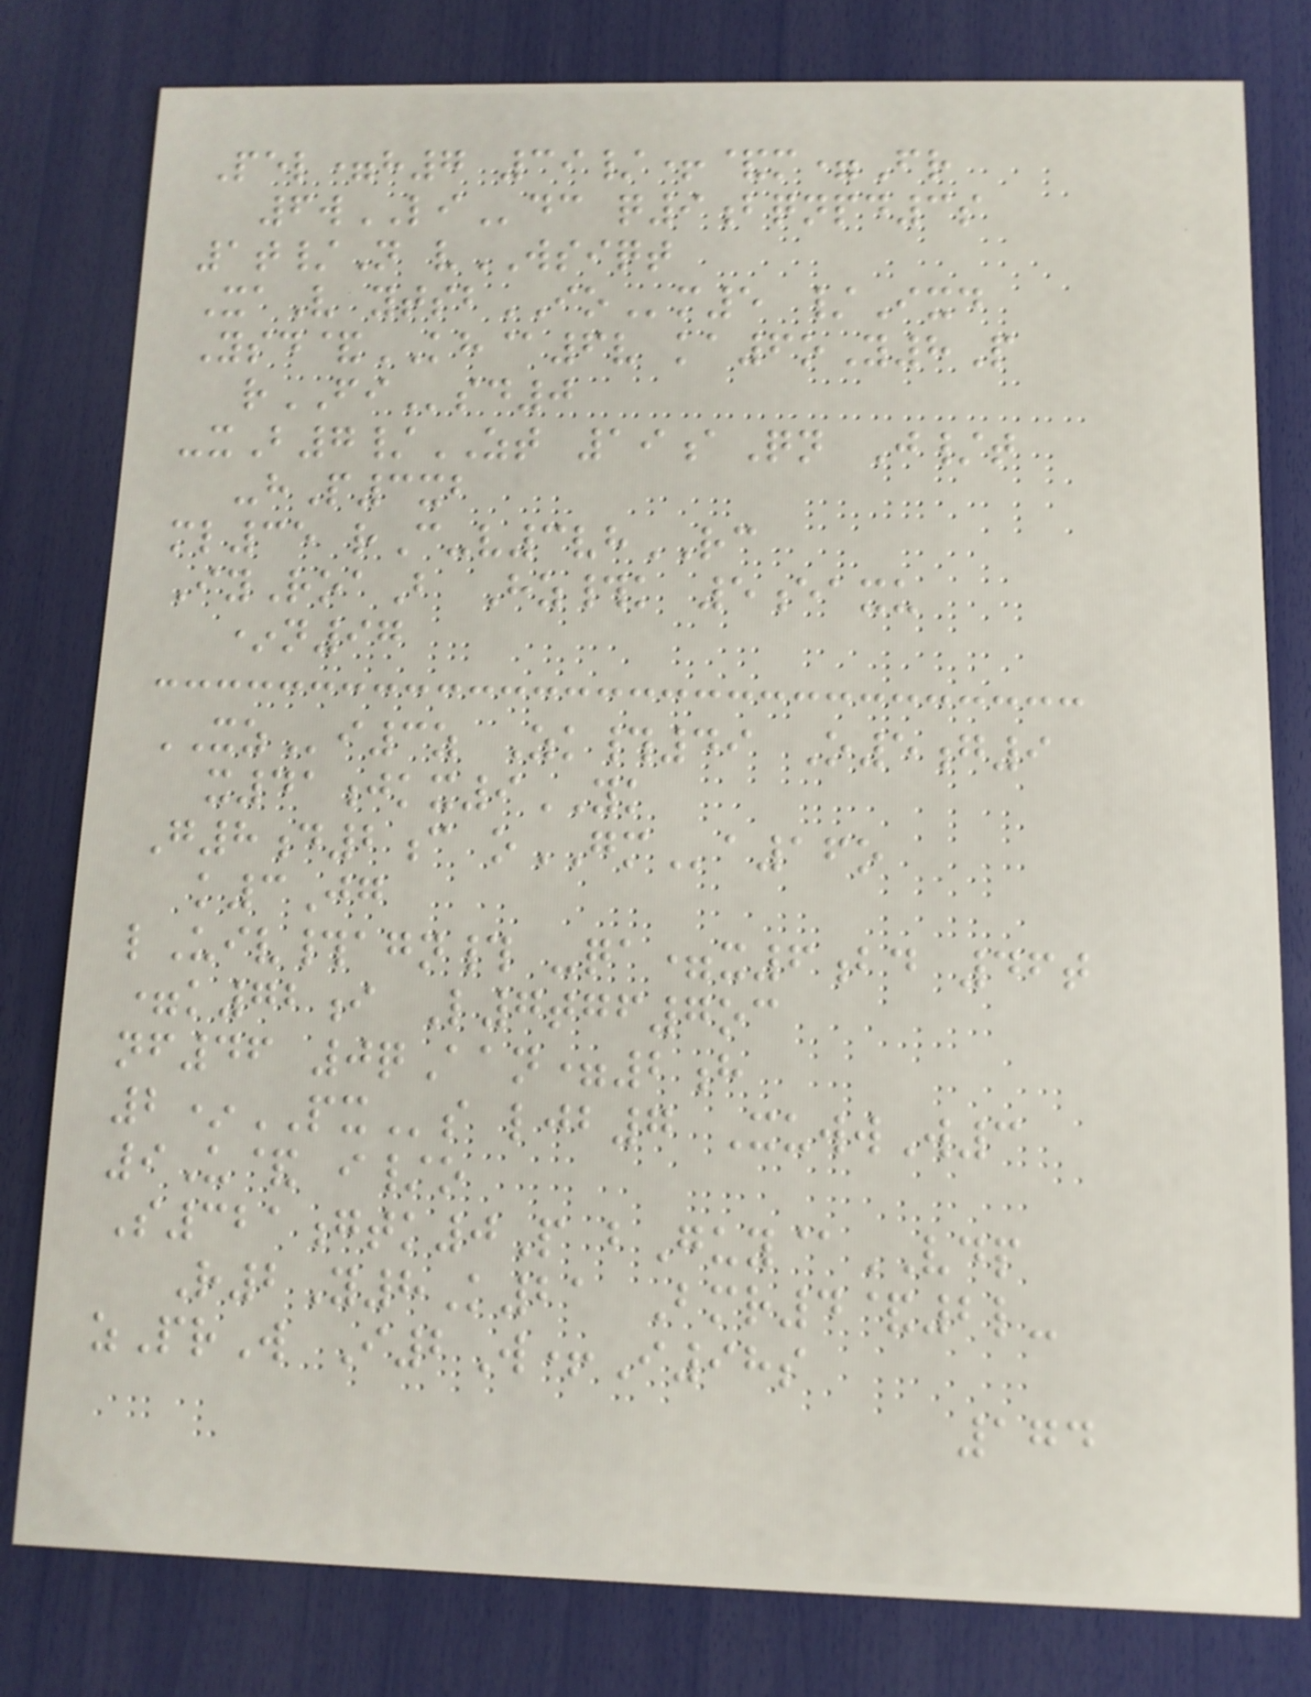Pel=h7 39/+&m=Fr
6wLIdc q9bqnpd3s
1t/N vWSIQT
XaV ytsbIOm5 /Ixd
Ysd&KH@6v ka6oY8P
rFIsd0
-xB7/ZT 19aQn J/t
-hP3xb
ml35 rC-v3vhRC
IyRoaB Hz#k 5eaxu
*n97
XZi3z Zk#49 O5g9
x41jkx9YK
G8d2c oGMa16o
k3Jg
lUiv#agn# -qa=x6bd 46t
=k72i L7tgf7oc
nf46 0qAan=2h
2*PXs ljb7 XuwwW3
9U& i/o
S321gtk0P bGuy@VDP
R2Y8K21 Bmr4&2l-
zPrW I2W+I98s
174
